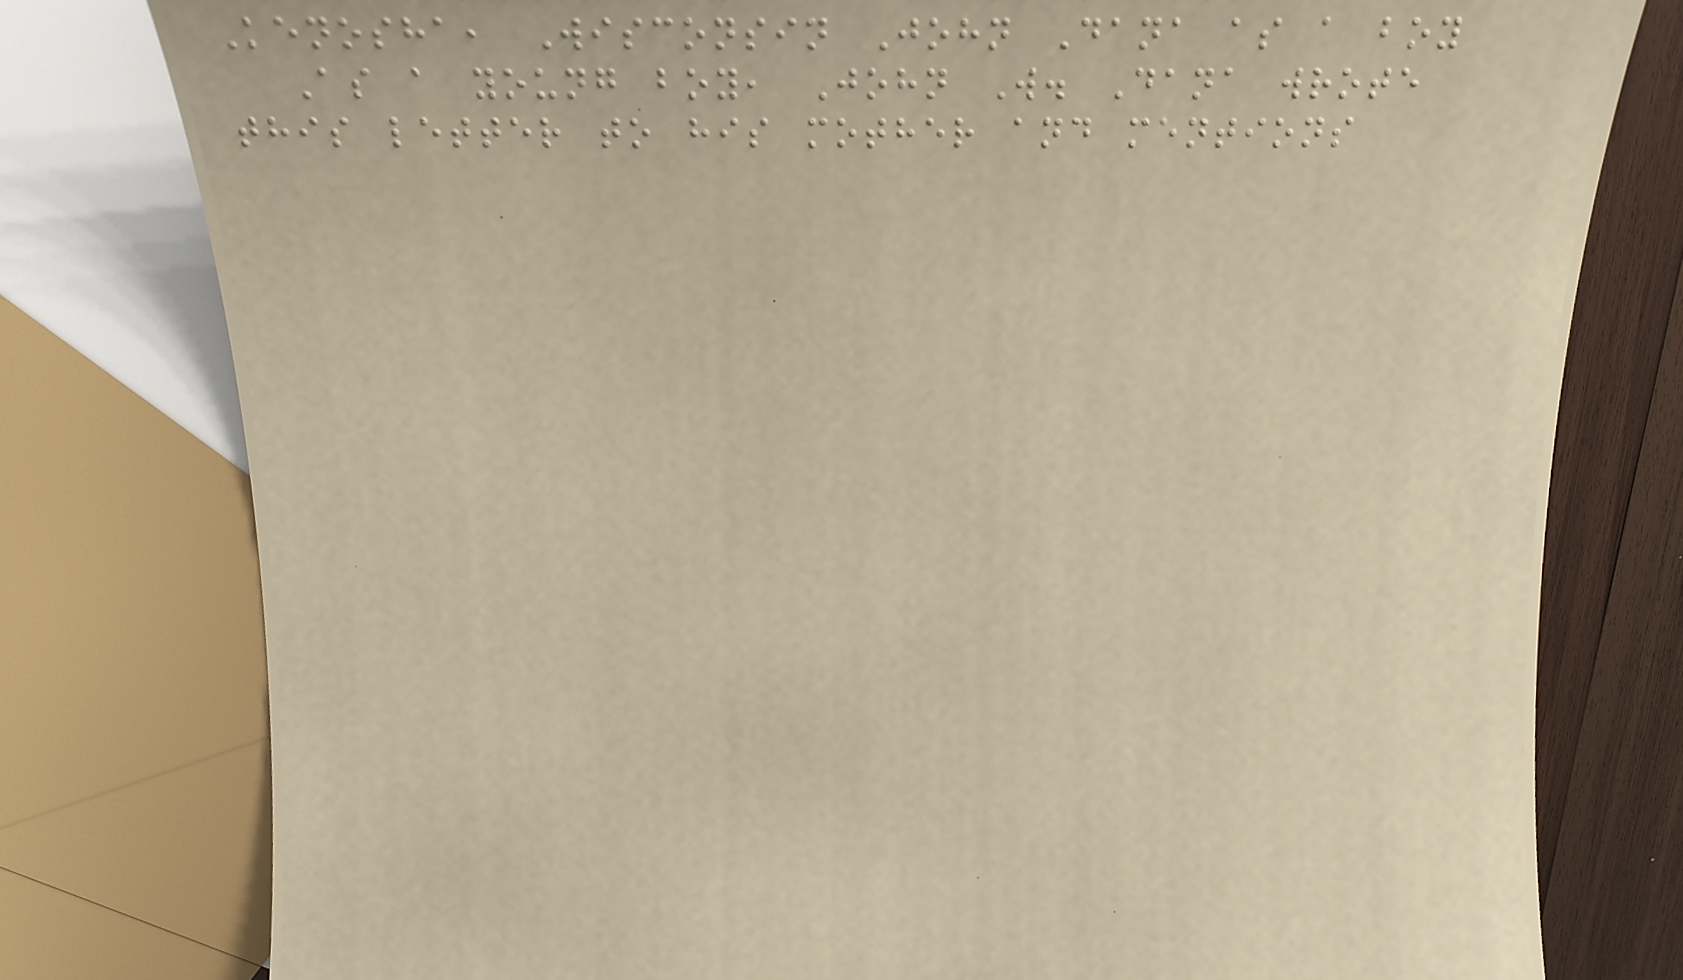Kenosha, Wisconsin John Dana as a boy
As a young boy, John W. Dana wrote
this letter to his mother and mentions
